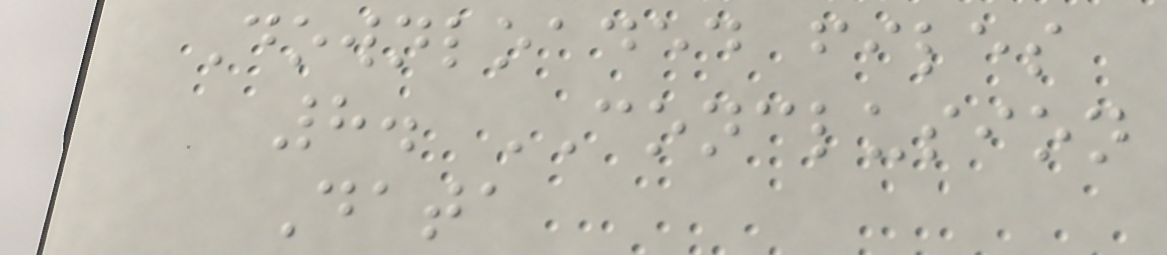Downloaded files
8. CONCLUSION
Data
